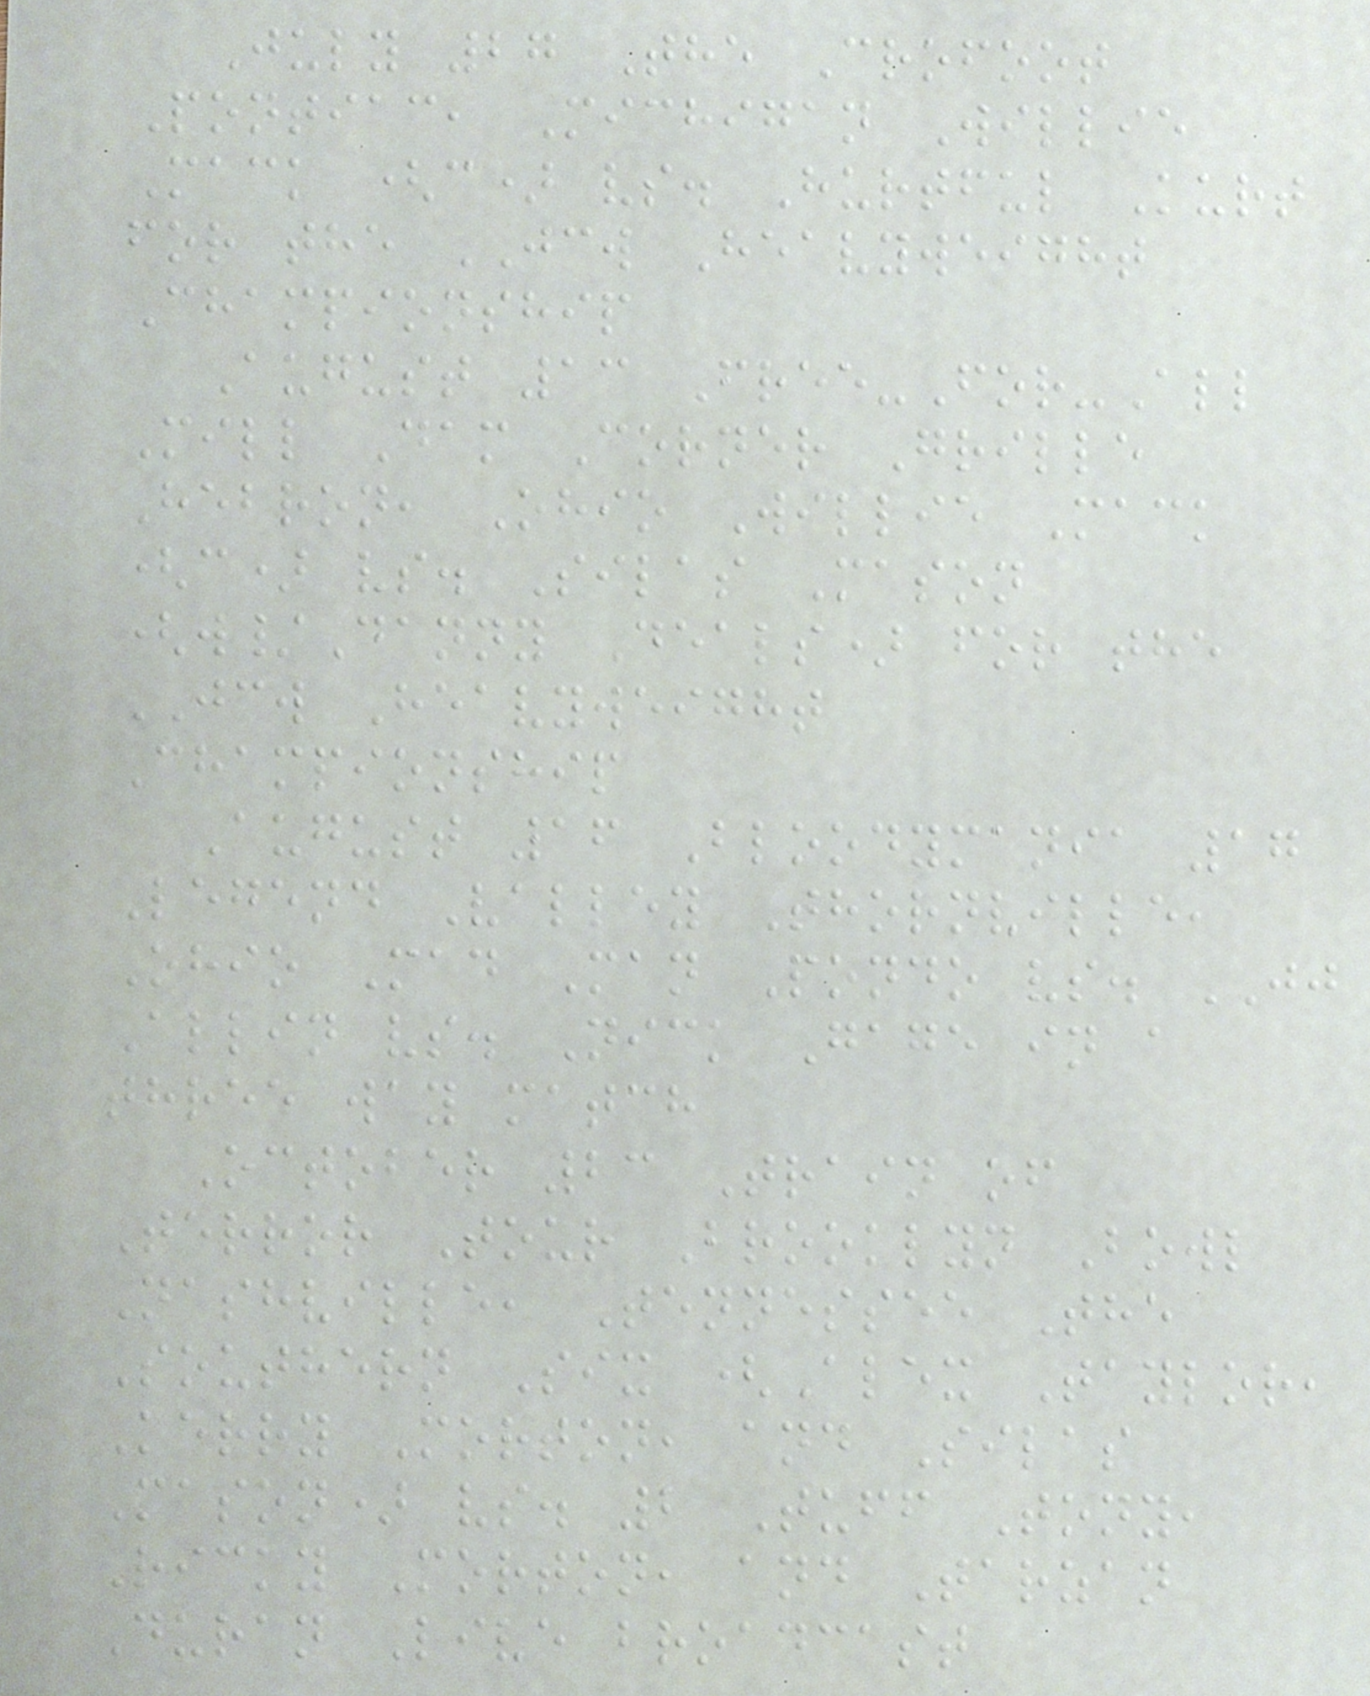July 27 The Crofoot
Pontiac, Michigan Willie
Mack (c) vs. Hurtful Kurt
for the JCW Heavyweight
Championship
August 13 Free-For-All
Mill Dam Corner Grille
Hebron, Ohio Willie Mack
(c) vs. Silas Mason
(w/Danny Deals) for the
JCW Heavyweight
Championship
August 16 Bloodymania 17
Legend Valley Thornville,
Ohio Mad Man Pondo vs. JJ
Allin vs. Nick Gage in a
three way match
October 23 Train of
Terror Tour Brooklyn Bowl
Nashville, Tennessee The
Southern Six (Alex Taylor,
Kerry Morton, and Silas
Mason) vs. 2 Tuff Tony,
Ricky Morton, and Tarzan
Duran Live broadcast
